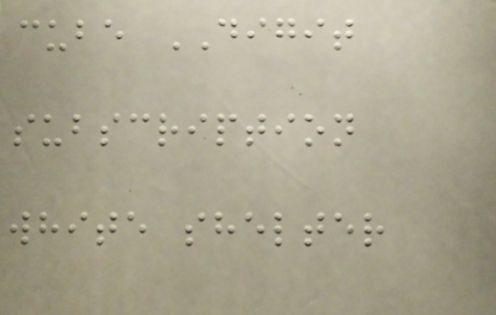cube DIGIT
subscription
white shelter
